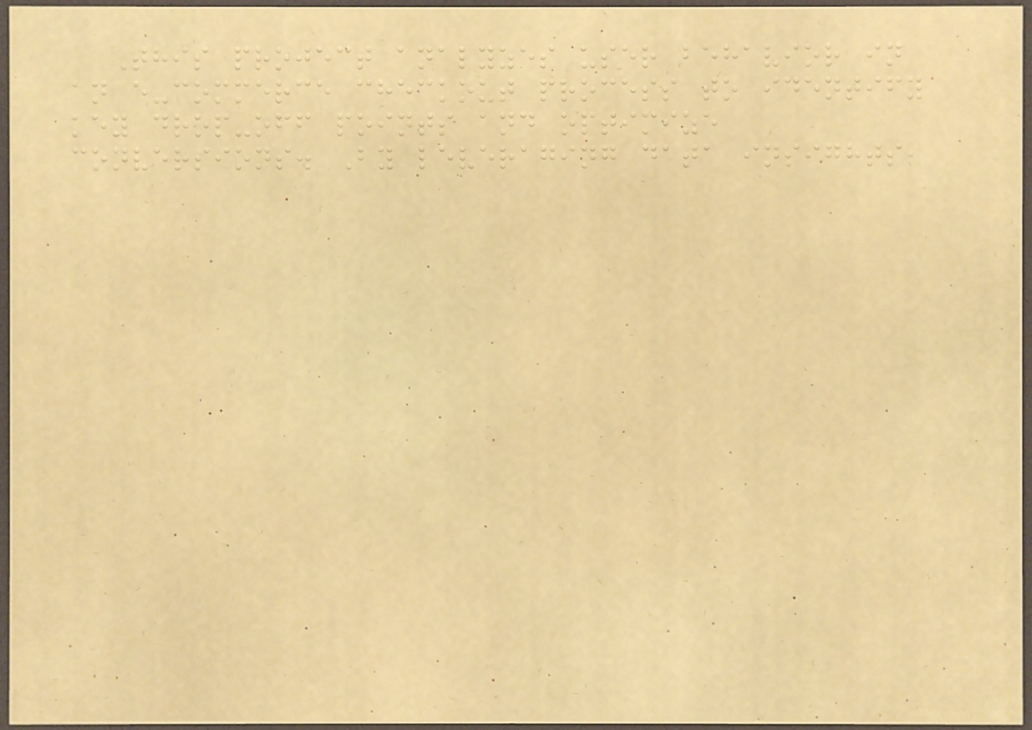This project analyzes user behavior in
an e-commerce checkout process to identify
key drop-off points and optimize
conversions. By leveraging data insights,
